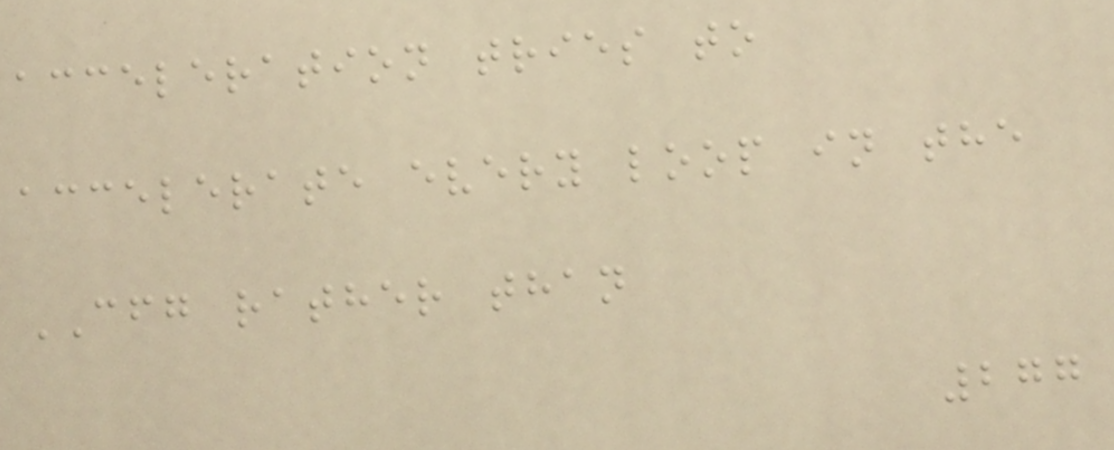acceleration tries to
accelerate every loop in the
CFG rather than
277
